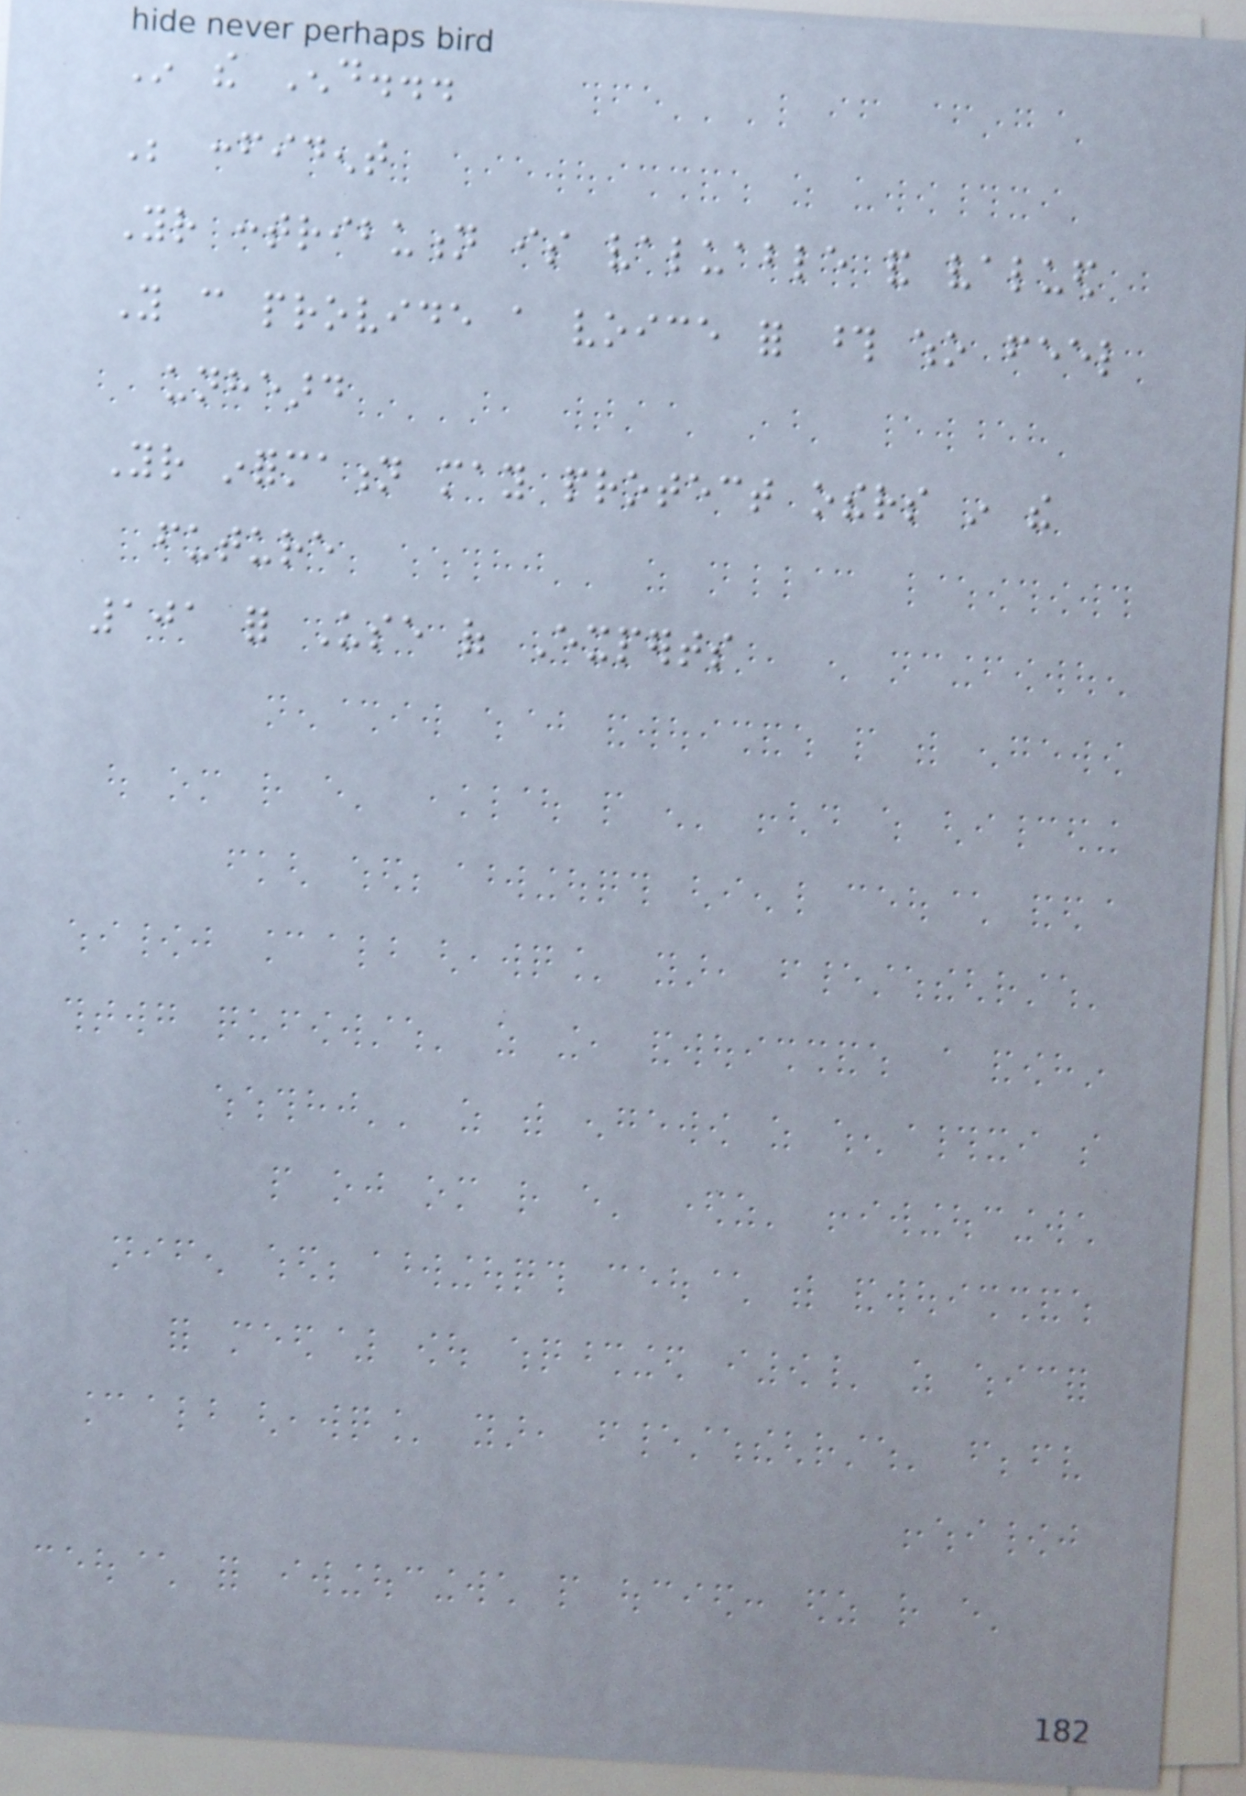In the End...
Be confident
Your contribution is valuable and valued
You can provide a voice for those who feel
unheard
Your information may protect others in the
future
101 for Use of Experts
